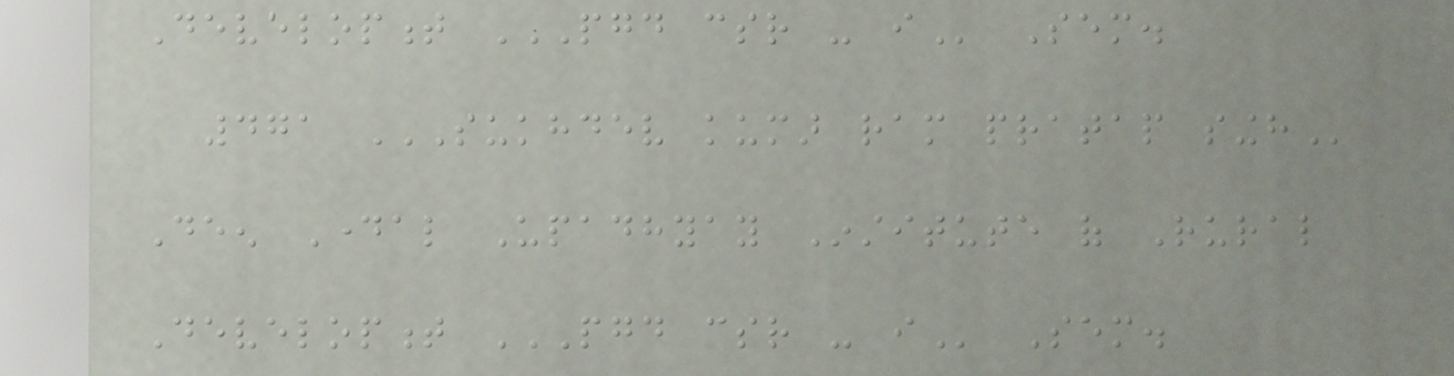Development PGD CSR - I Sem.
471 SUKHDEV KUMAR RAM PRATAP SINGH
Deen Dayal Upadhyay Institute of Rural
Development PGD CSR - I Sem.
